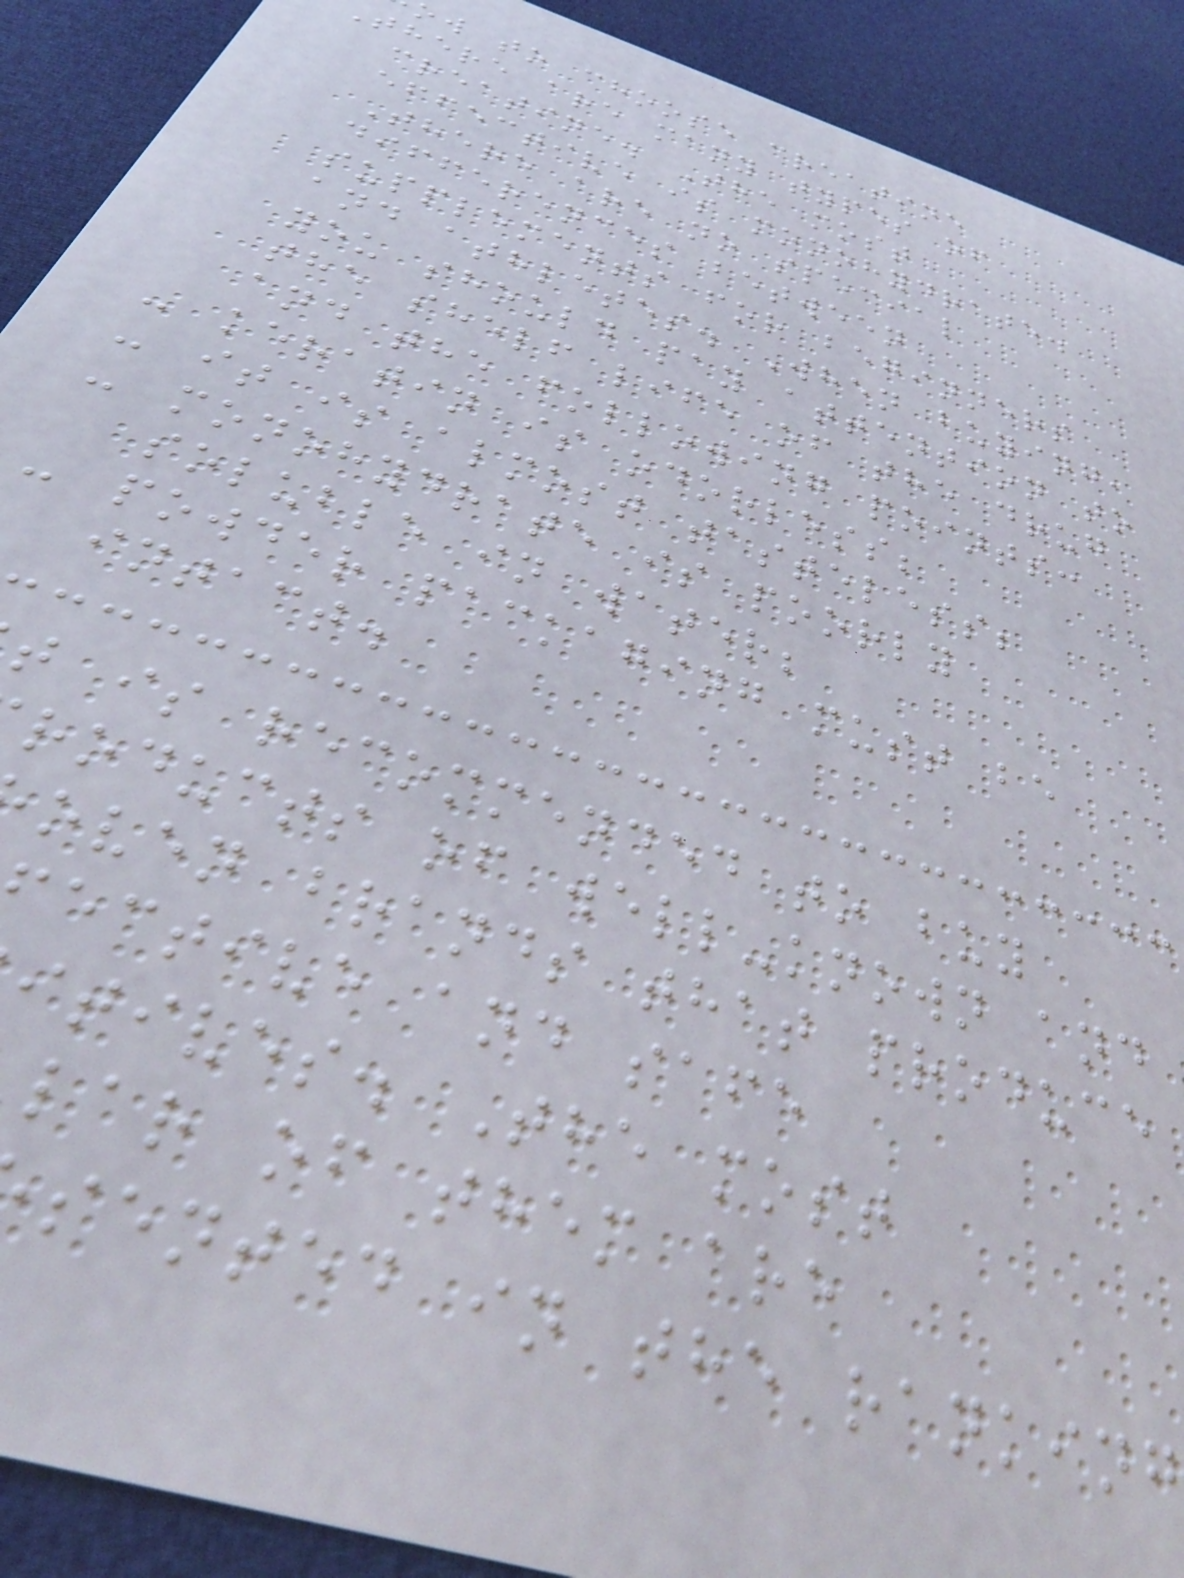ow to choose creatine
there are many types of
creatine. The most
effective is monohydrate.
There are no special
differences between
supplements for beginners
and athletes. When buying,
you should pay attention to
the shelf life of the drug
and the following points:
- keratin is odorless;
- it is almost tasteless;
- monohydrate is poorly
soluble in water;
- powder packaging must be
intact.
t is recommended to buy
roducts of well-known and
oven brands that produce
ective and safe
itives. The most
lar of them are
sented in the ranking
